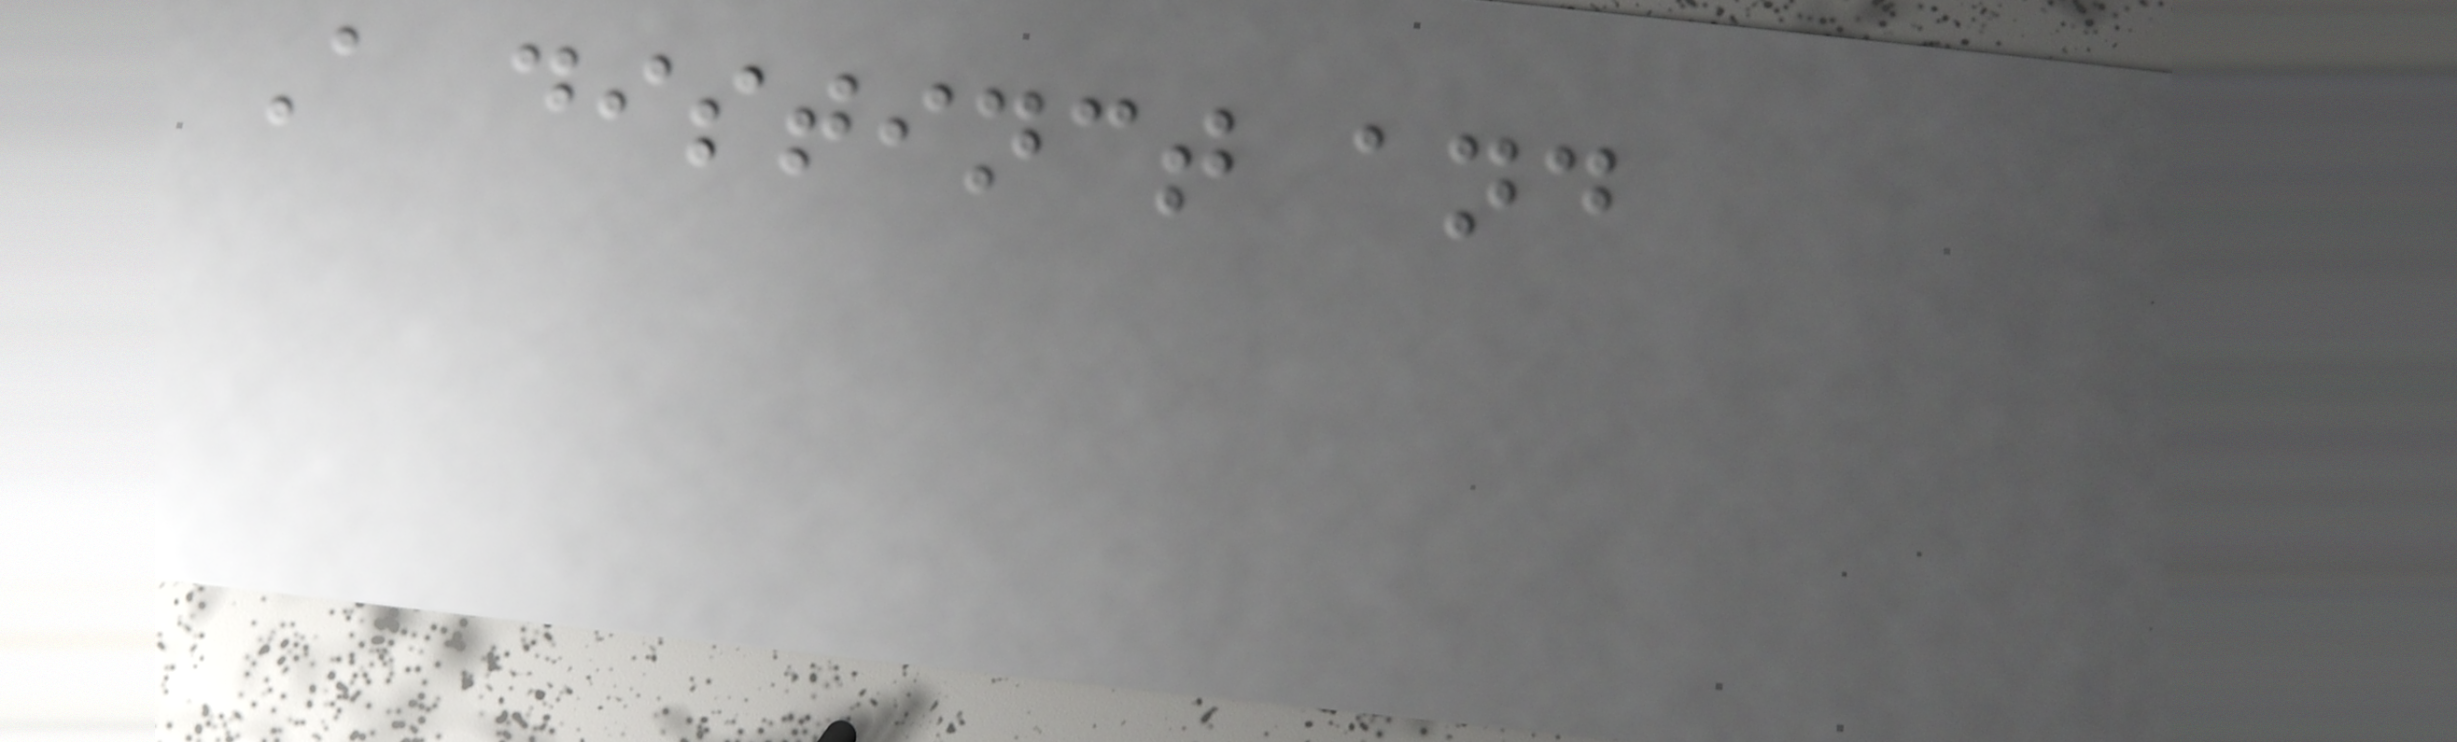A distinct and
